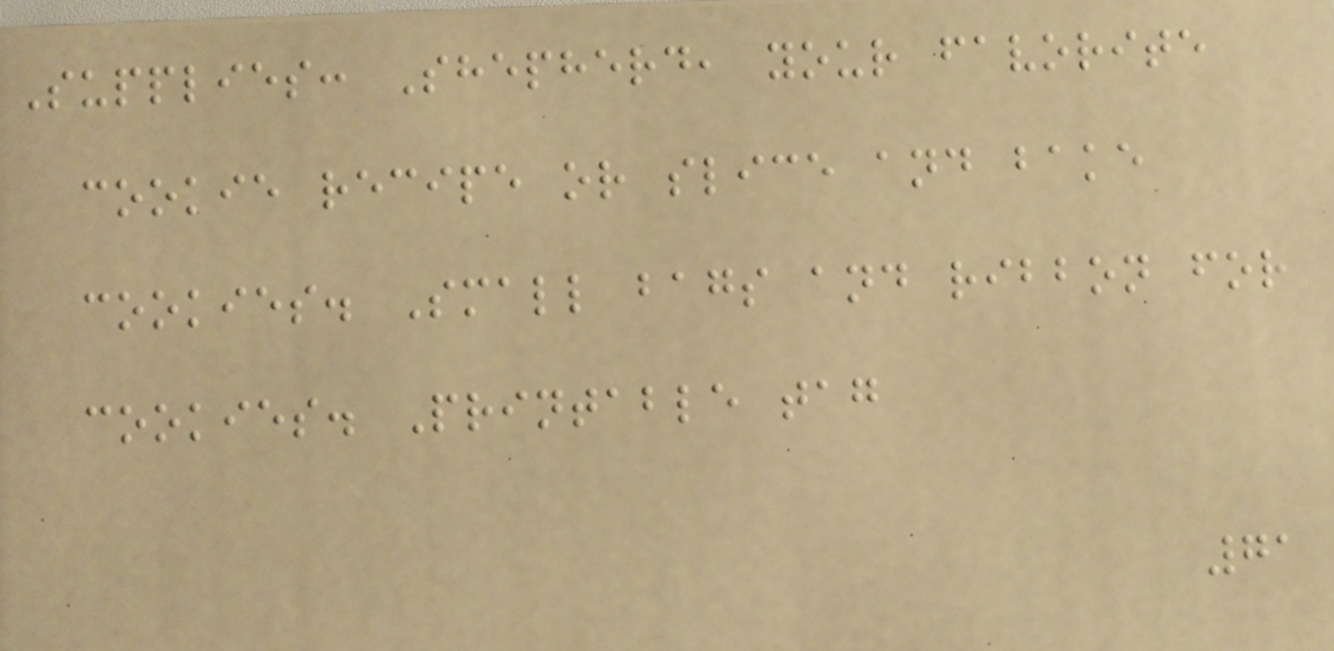Supplies: Shepherd, your favorite
cookie recipe or slice and bake
cookies. Small bags and ribbon for
cookies. Printable tag
71
